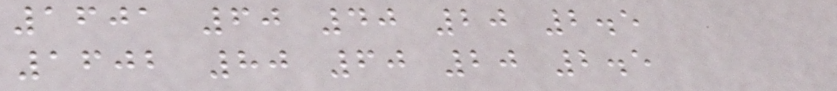1601 60 40 20 2.5
1602 80 60 20 2.5
